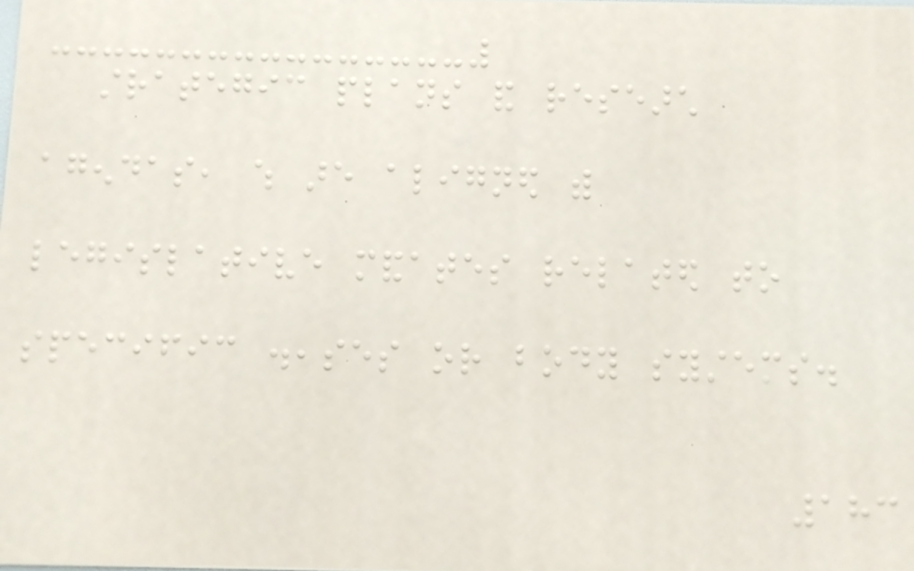strategic plans and research
agendas, which are aligned with
legislative mandates related to
specific diseases or body systems.
183
